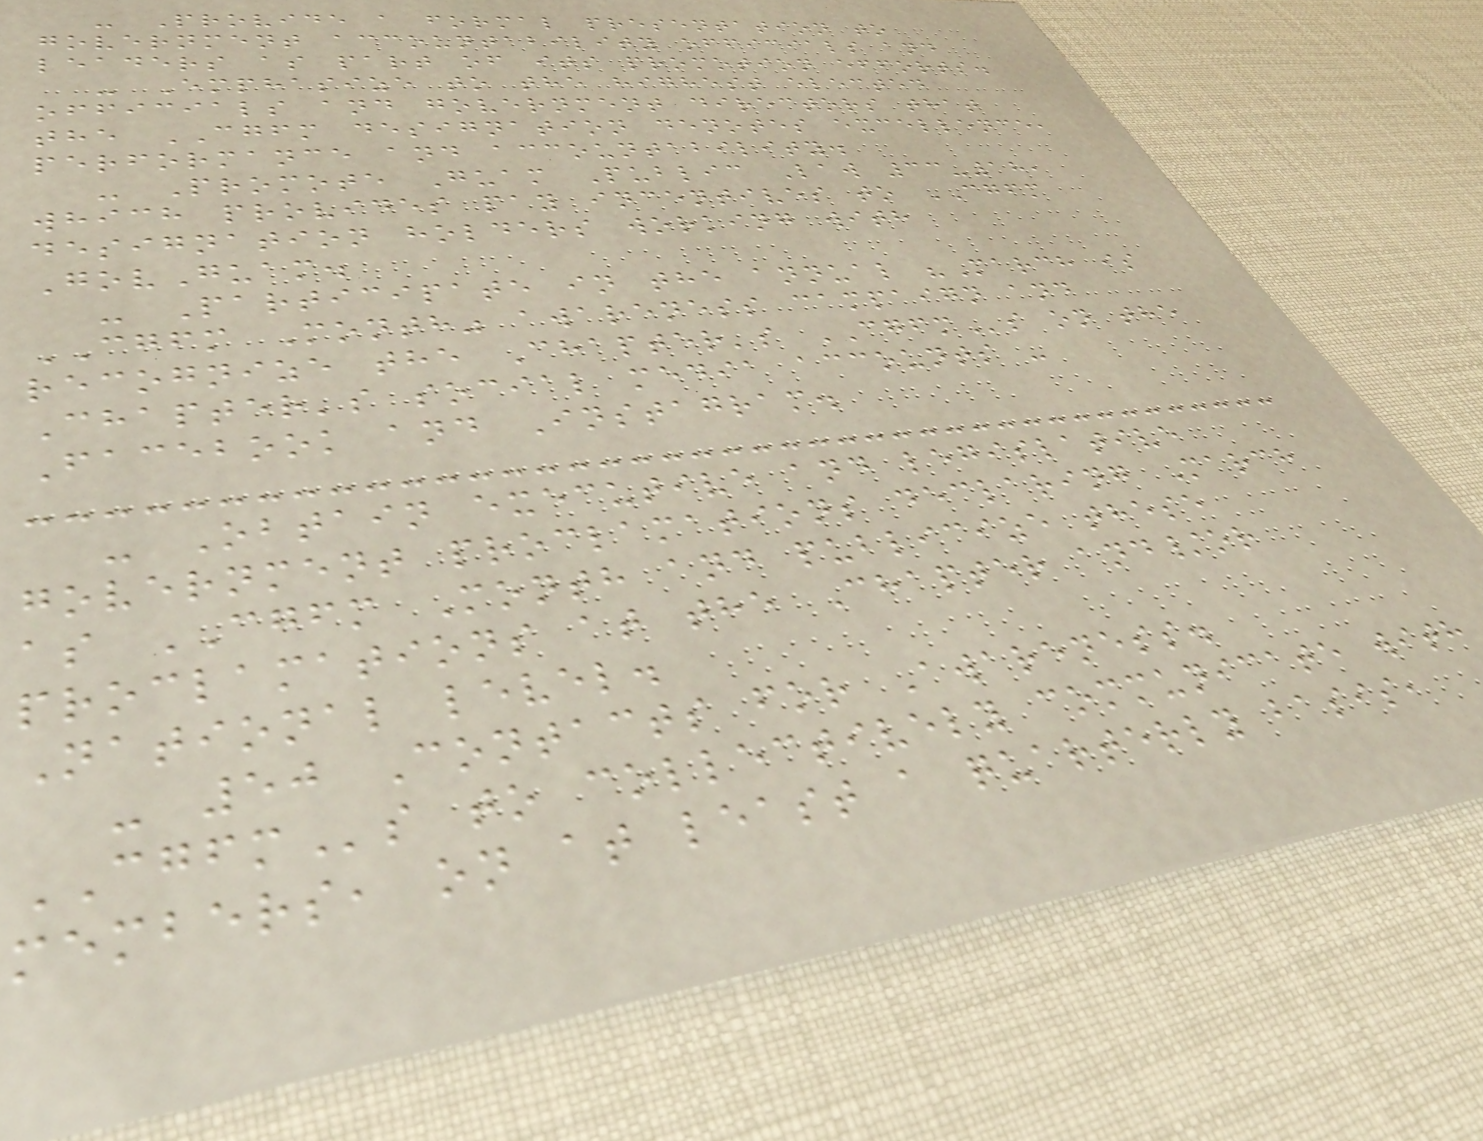- Provide a formal presentation to
government accountability officials and
leaders as part of its promotion efforts.
- Emphasize to the highest elected
officials and government directors that
the CGFM designation denotes excellence,
performance and accountability.
- Promote Guam Public Law 33-18,
which provides pay incentives to CGFM
designation holders working with
GovGuam.
- Participate in the annual "March is
CGFM Month" awareness campaign and
recognize the Chapter's CGFMs on the
Chapter's social media accounts -
Facebook and Instagram.
- Obtain executive and legislative
government proclamations declaring March
as CGFM Month and publicize these
proclamations at the Chapter and/or
National level.
- 50 Contacts for Awareness.
CGFMs to collectively communicate with
members, on at least a quarterly basis,
